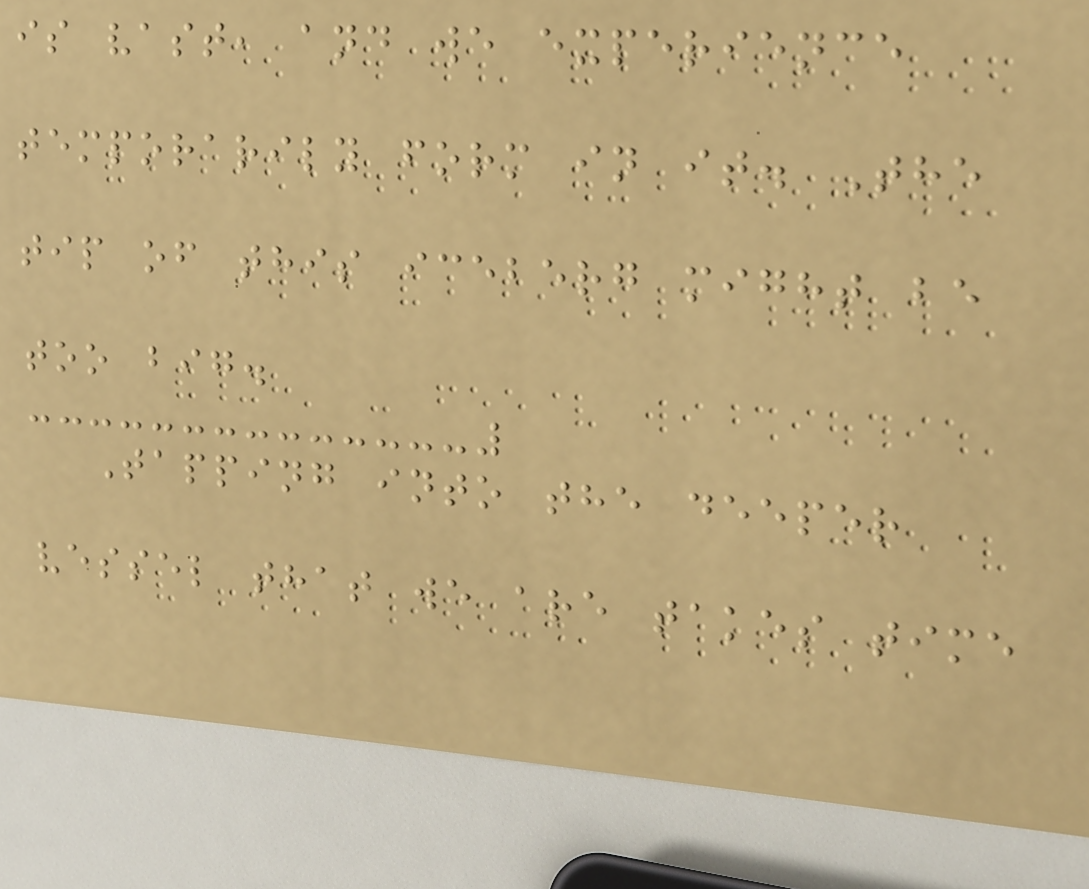is vast, and we experience
temporarily form in it. The
tip of this iceberg might be
too big.
Tapping into the deeper
vessel that we are takes time
